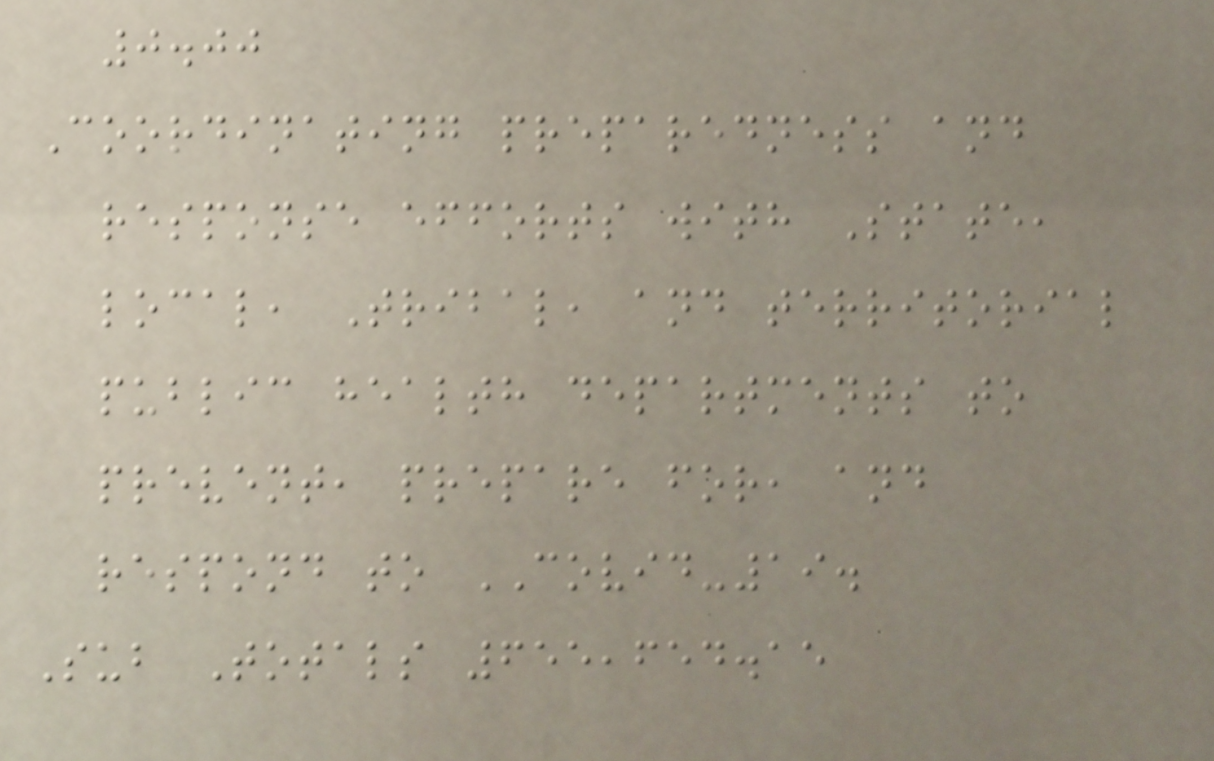0.00
Coordinating preparedness and
response efforts with State,
local, Tribal, and territorial
public health departments to
prevent, prepare for, and
respond to COVID-19.
Sub Totals 655,654.15
